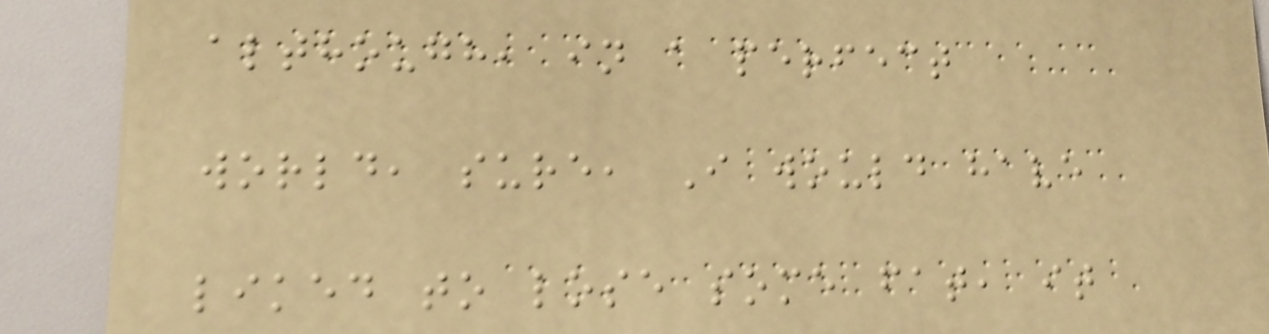although, in a perfect
world, sure, I would have
liked to lose some fat, it
